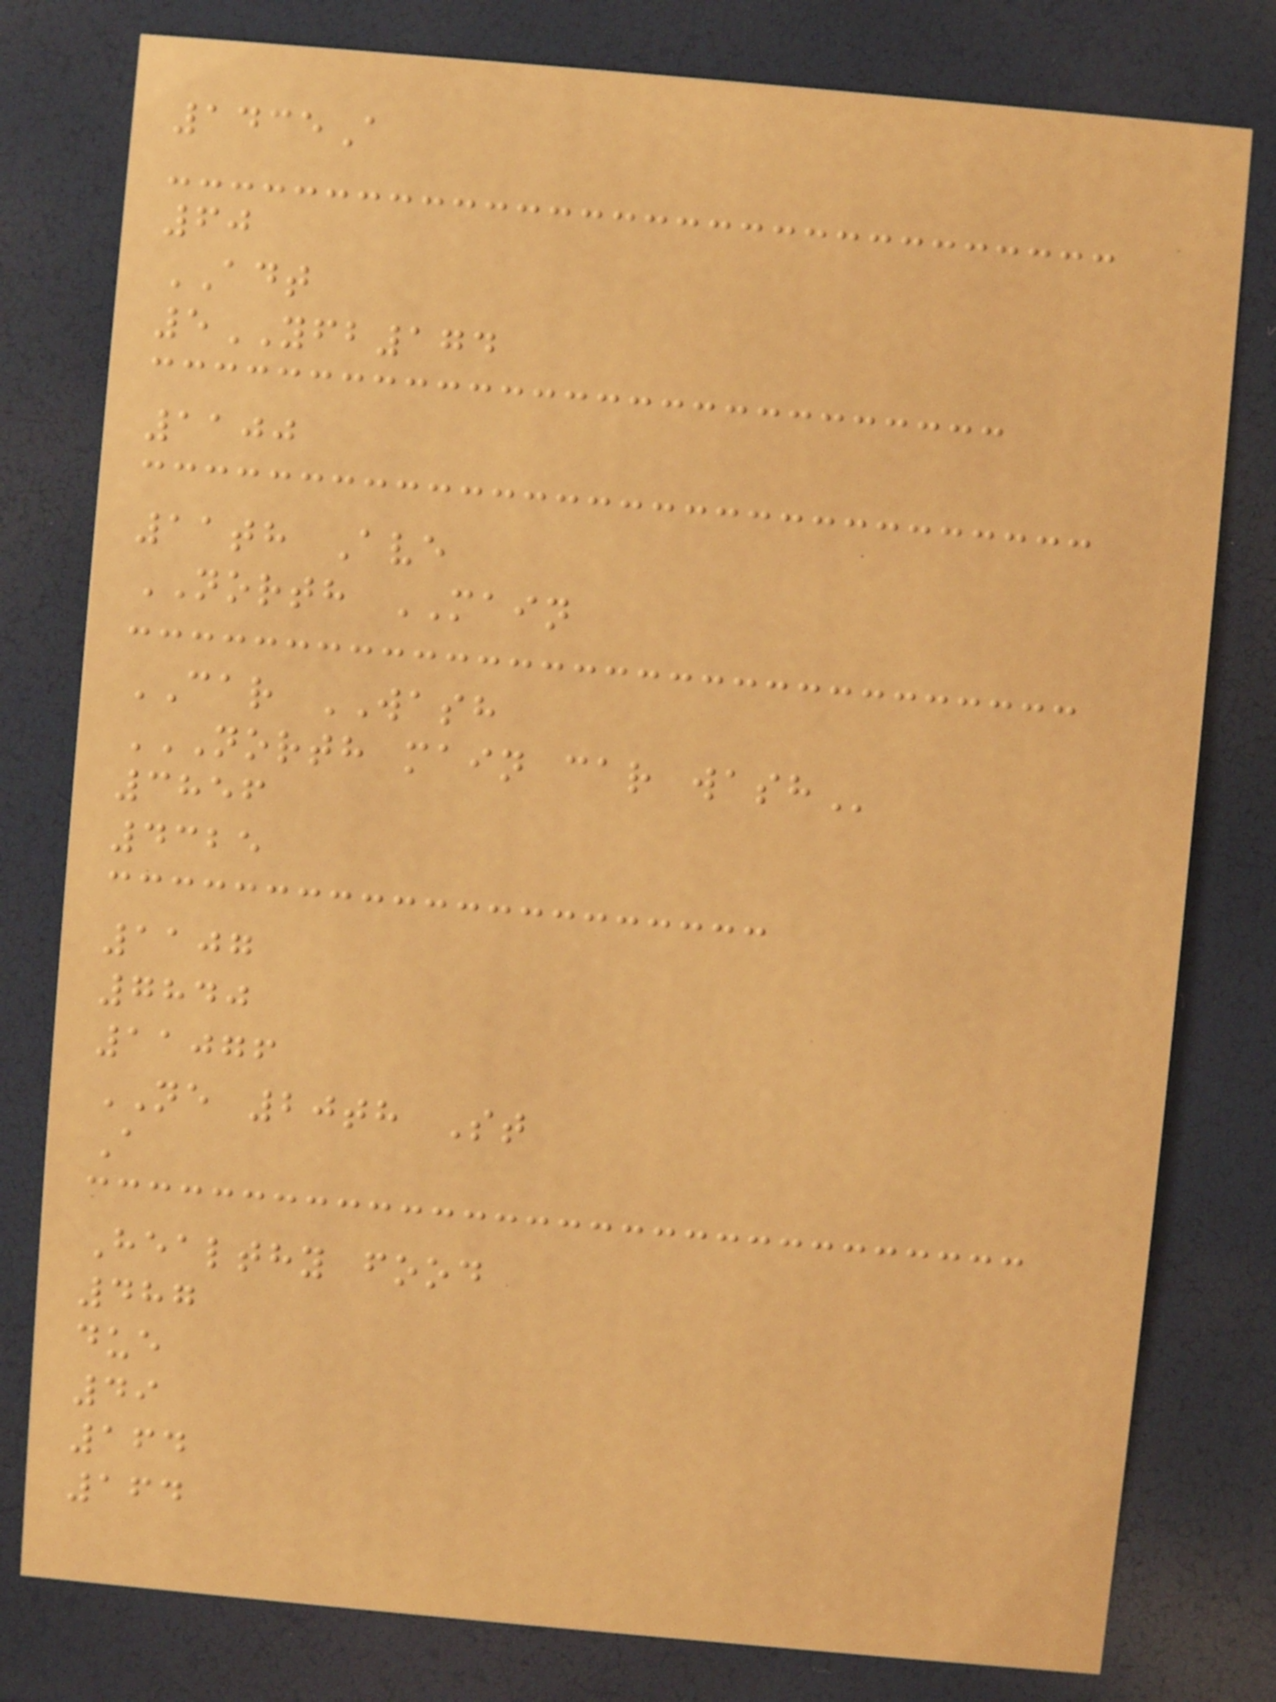1435A
60
ADT
5YFB174
1100
11th Ave
NORTH MAIN
CAR WASH
NORTH MAIN CAR WASH
3856
4325
1107
7840
11076
NE 20th St
A
Healthy food
487
due
49
164
164
